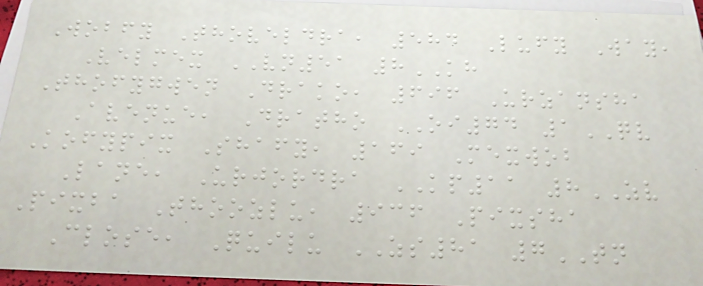Wobfy Thoveldra, 584 Lufy Way,
Velmex VN51 8KH
Thofygwen Drako, 696 Urzansha
Avenue, Dratho OI74 1QV
Kofypix Shafy, 169 Mexwob
Lane, Urjordra KP11 8ZV
Pixba Thoozlu, 936 Pixsha
Close, Quilu ZS81 7TN
